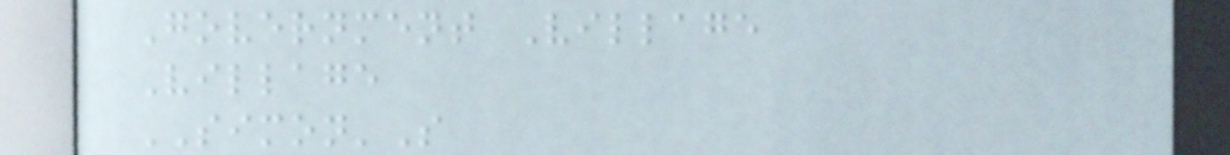Government Village
Village
SIMON'S
